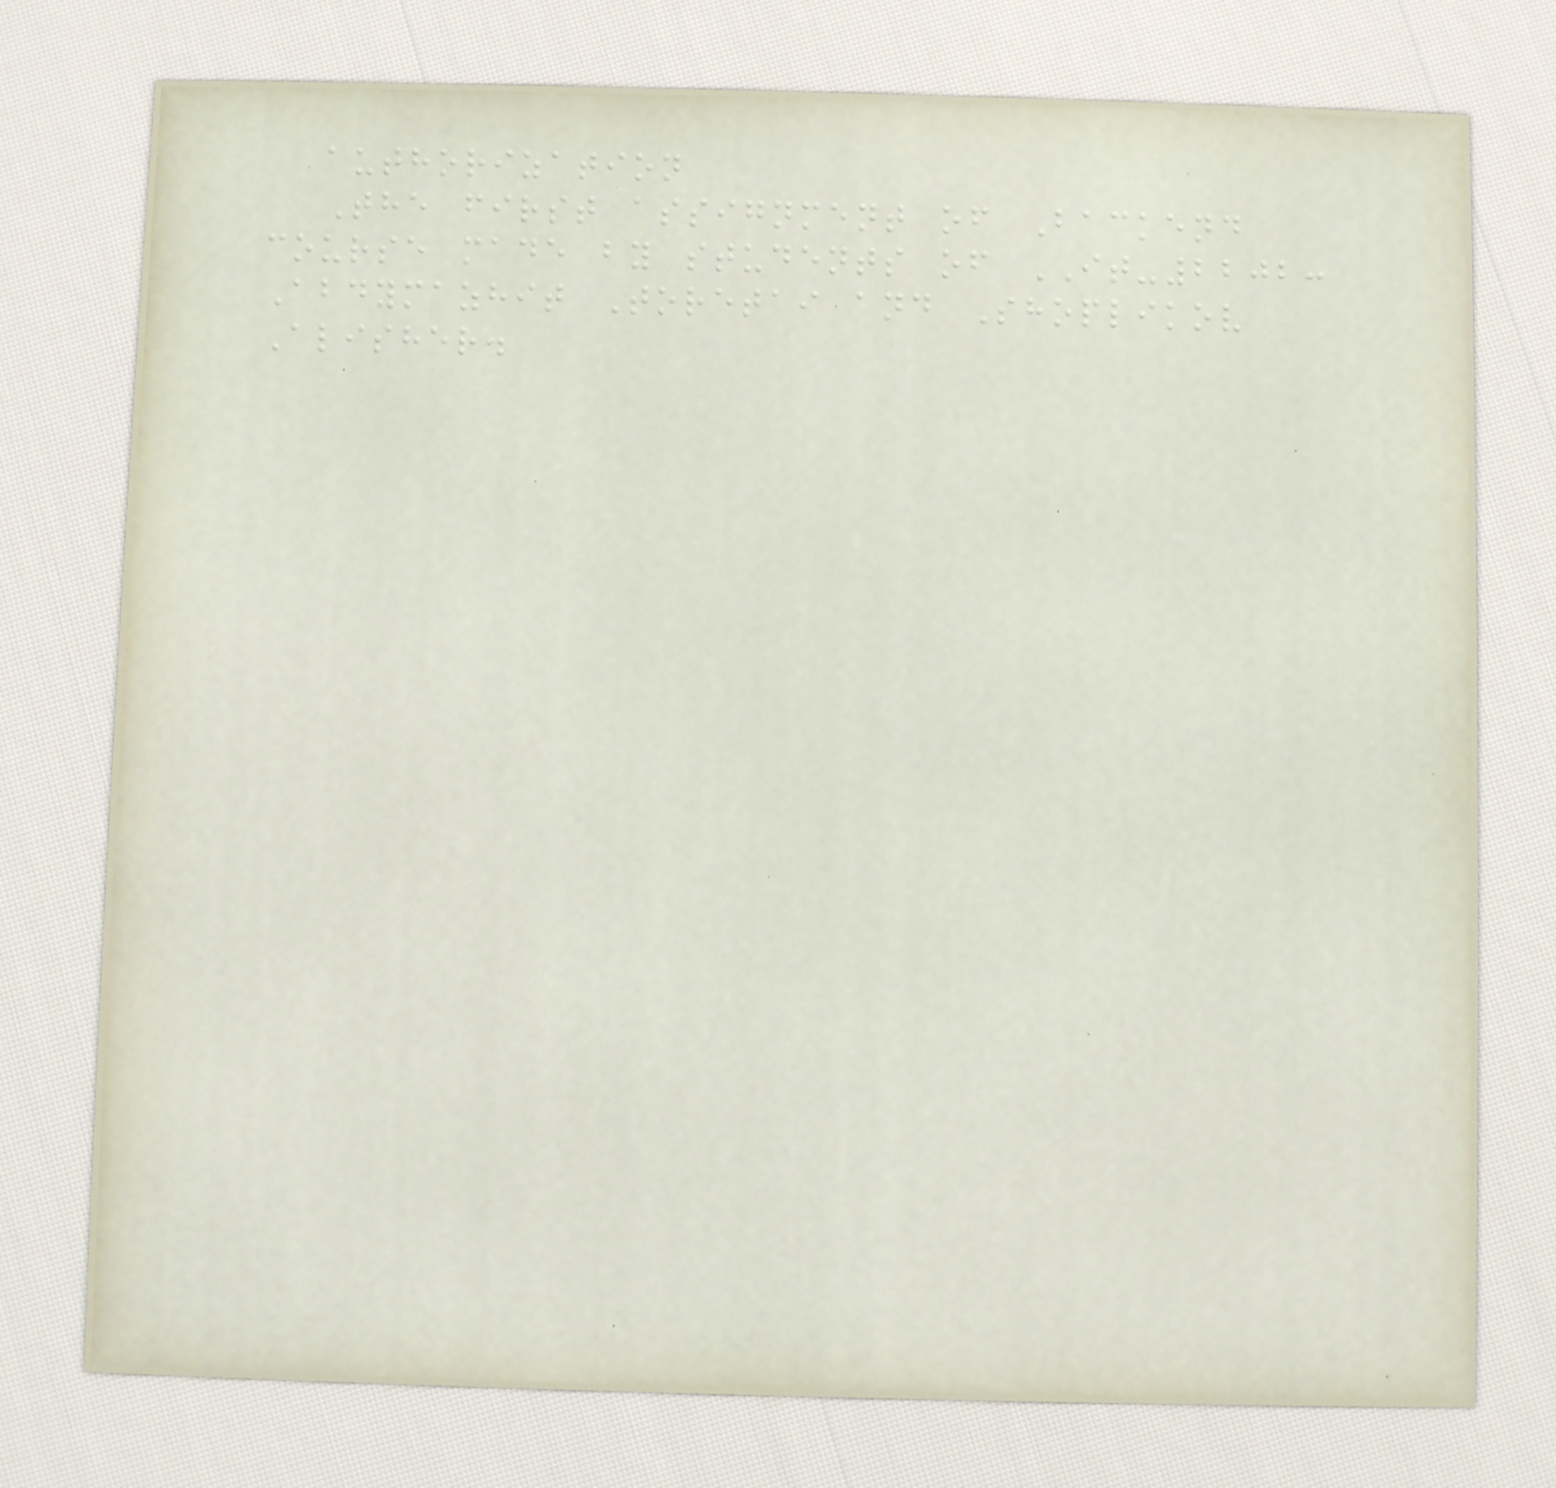authorization
The first assignment of Backend
course made by students of IT-2202:
Abdymazhit Toretai and Shoplikov
Alisher.
